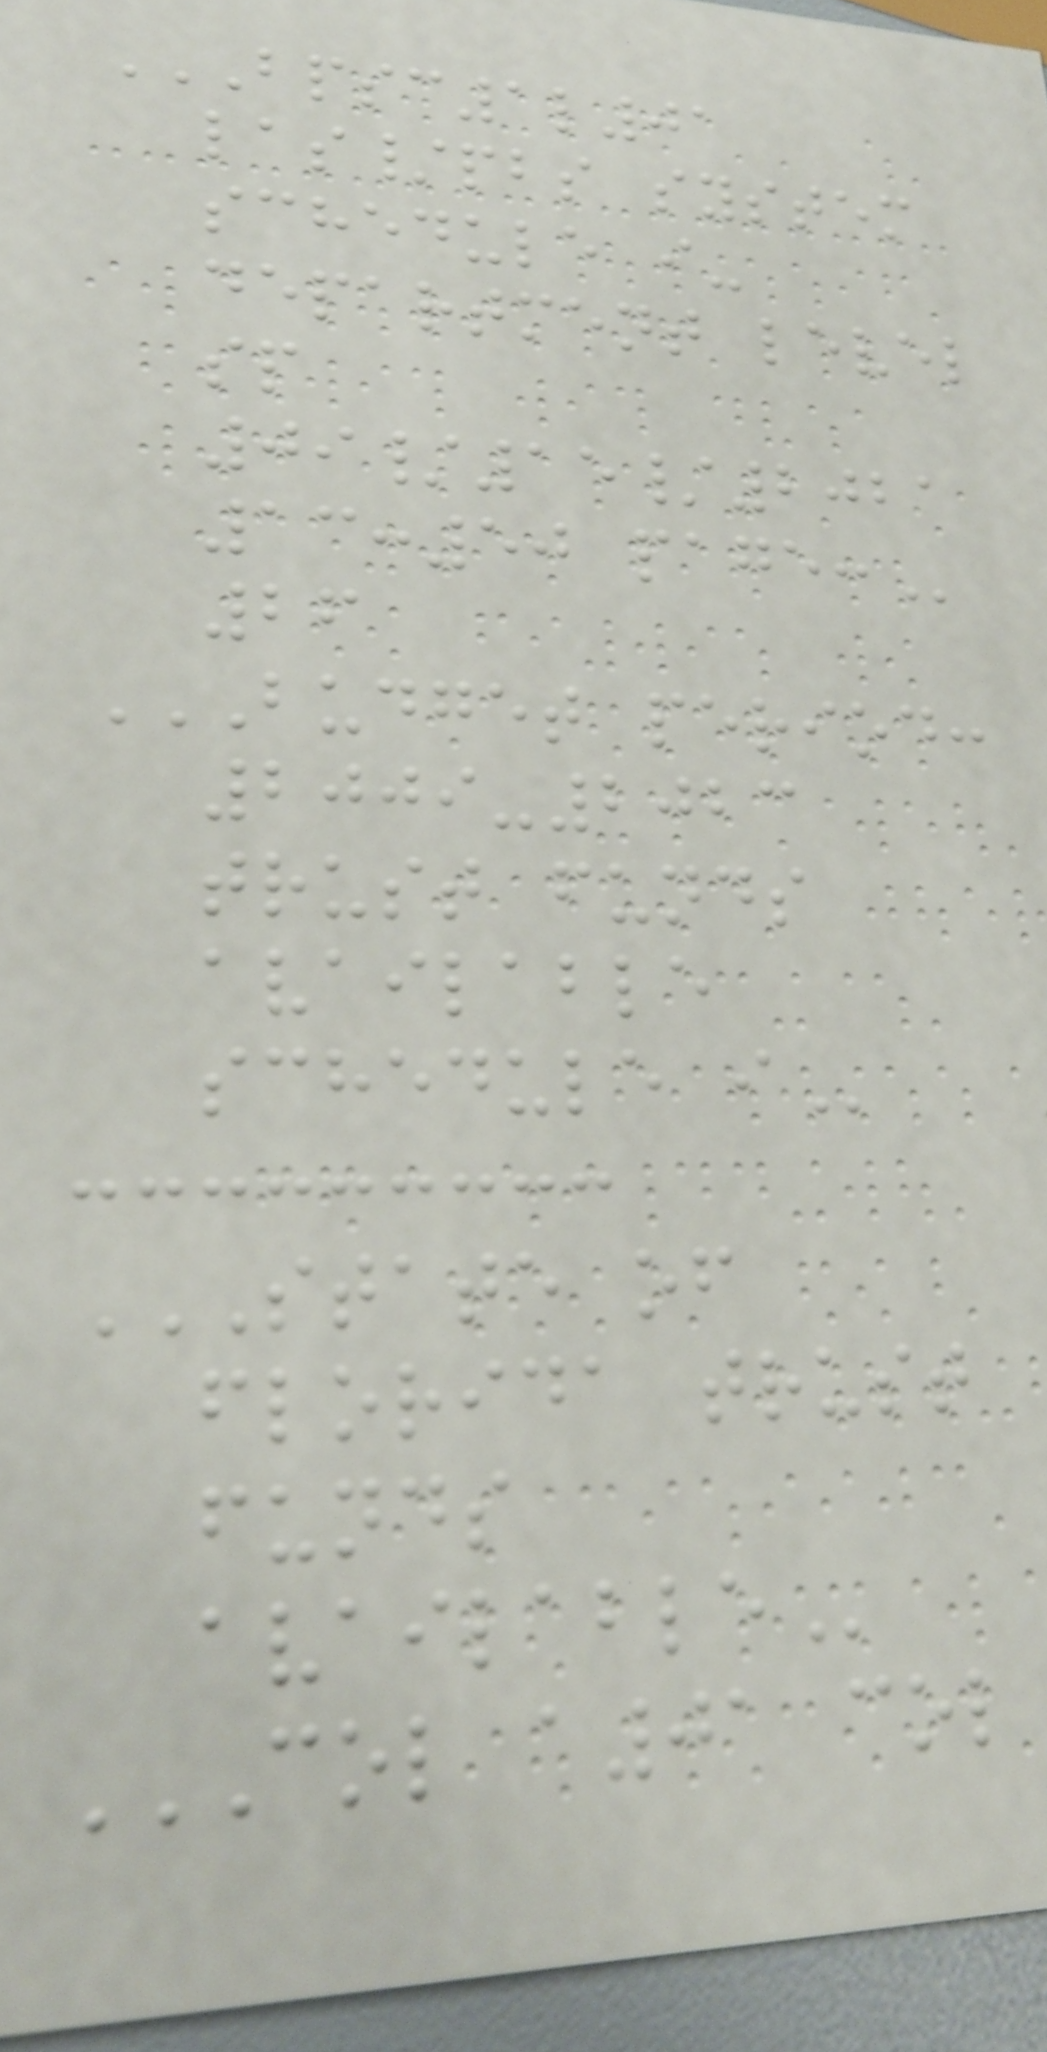BPSC1L01
LAS/PBS SYSTEM
SCHEDULE I-
DEPARTMENT LEVEL
SP
09/15/2021
13:50 PAGE:
26
BUDGET PERIOD:
2009-2023
TRUST FUNDS
AVAILABLE
SCHEDULE I
STATE OF
FLORIDA TRUST
FUNDS
AVAILABLE
COL A01 COL
